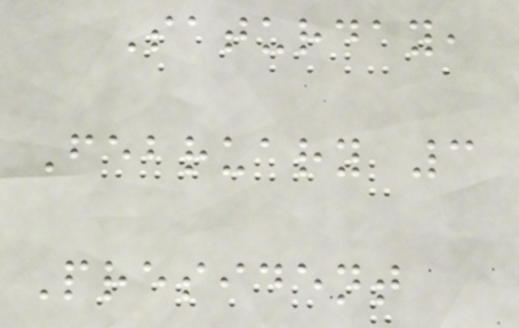Saturday,
February 3
President
